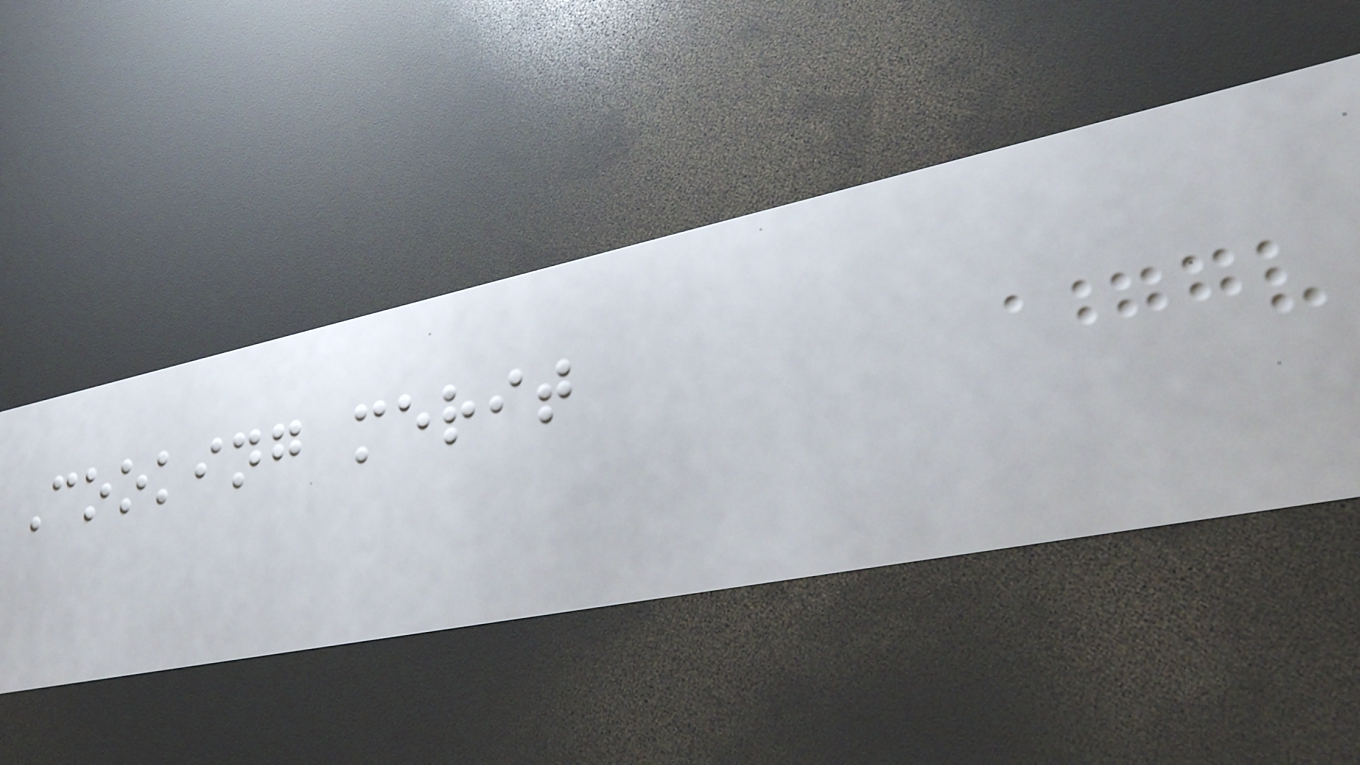Cooking merit
